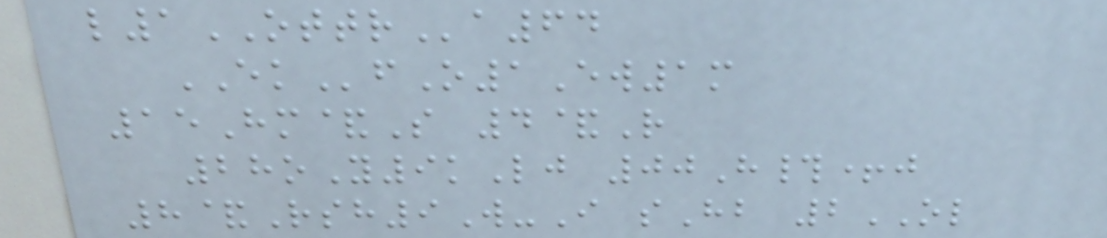l1OTTRa64
EKfO1Ew1m
15Hm&S 4&R
28oY9kLj 00H#+j
8&Rsh9W-I sHb 2OL
